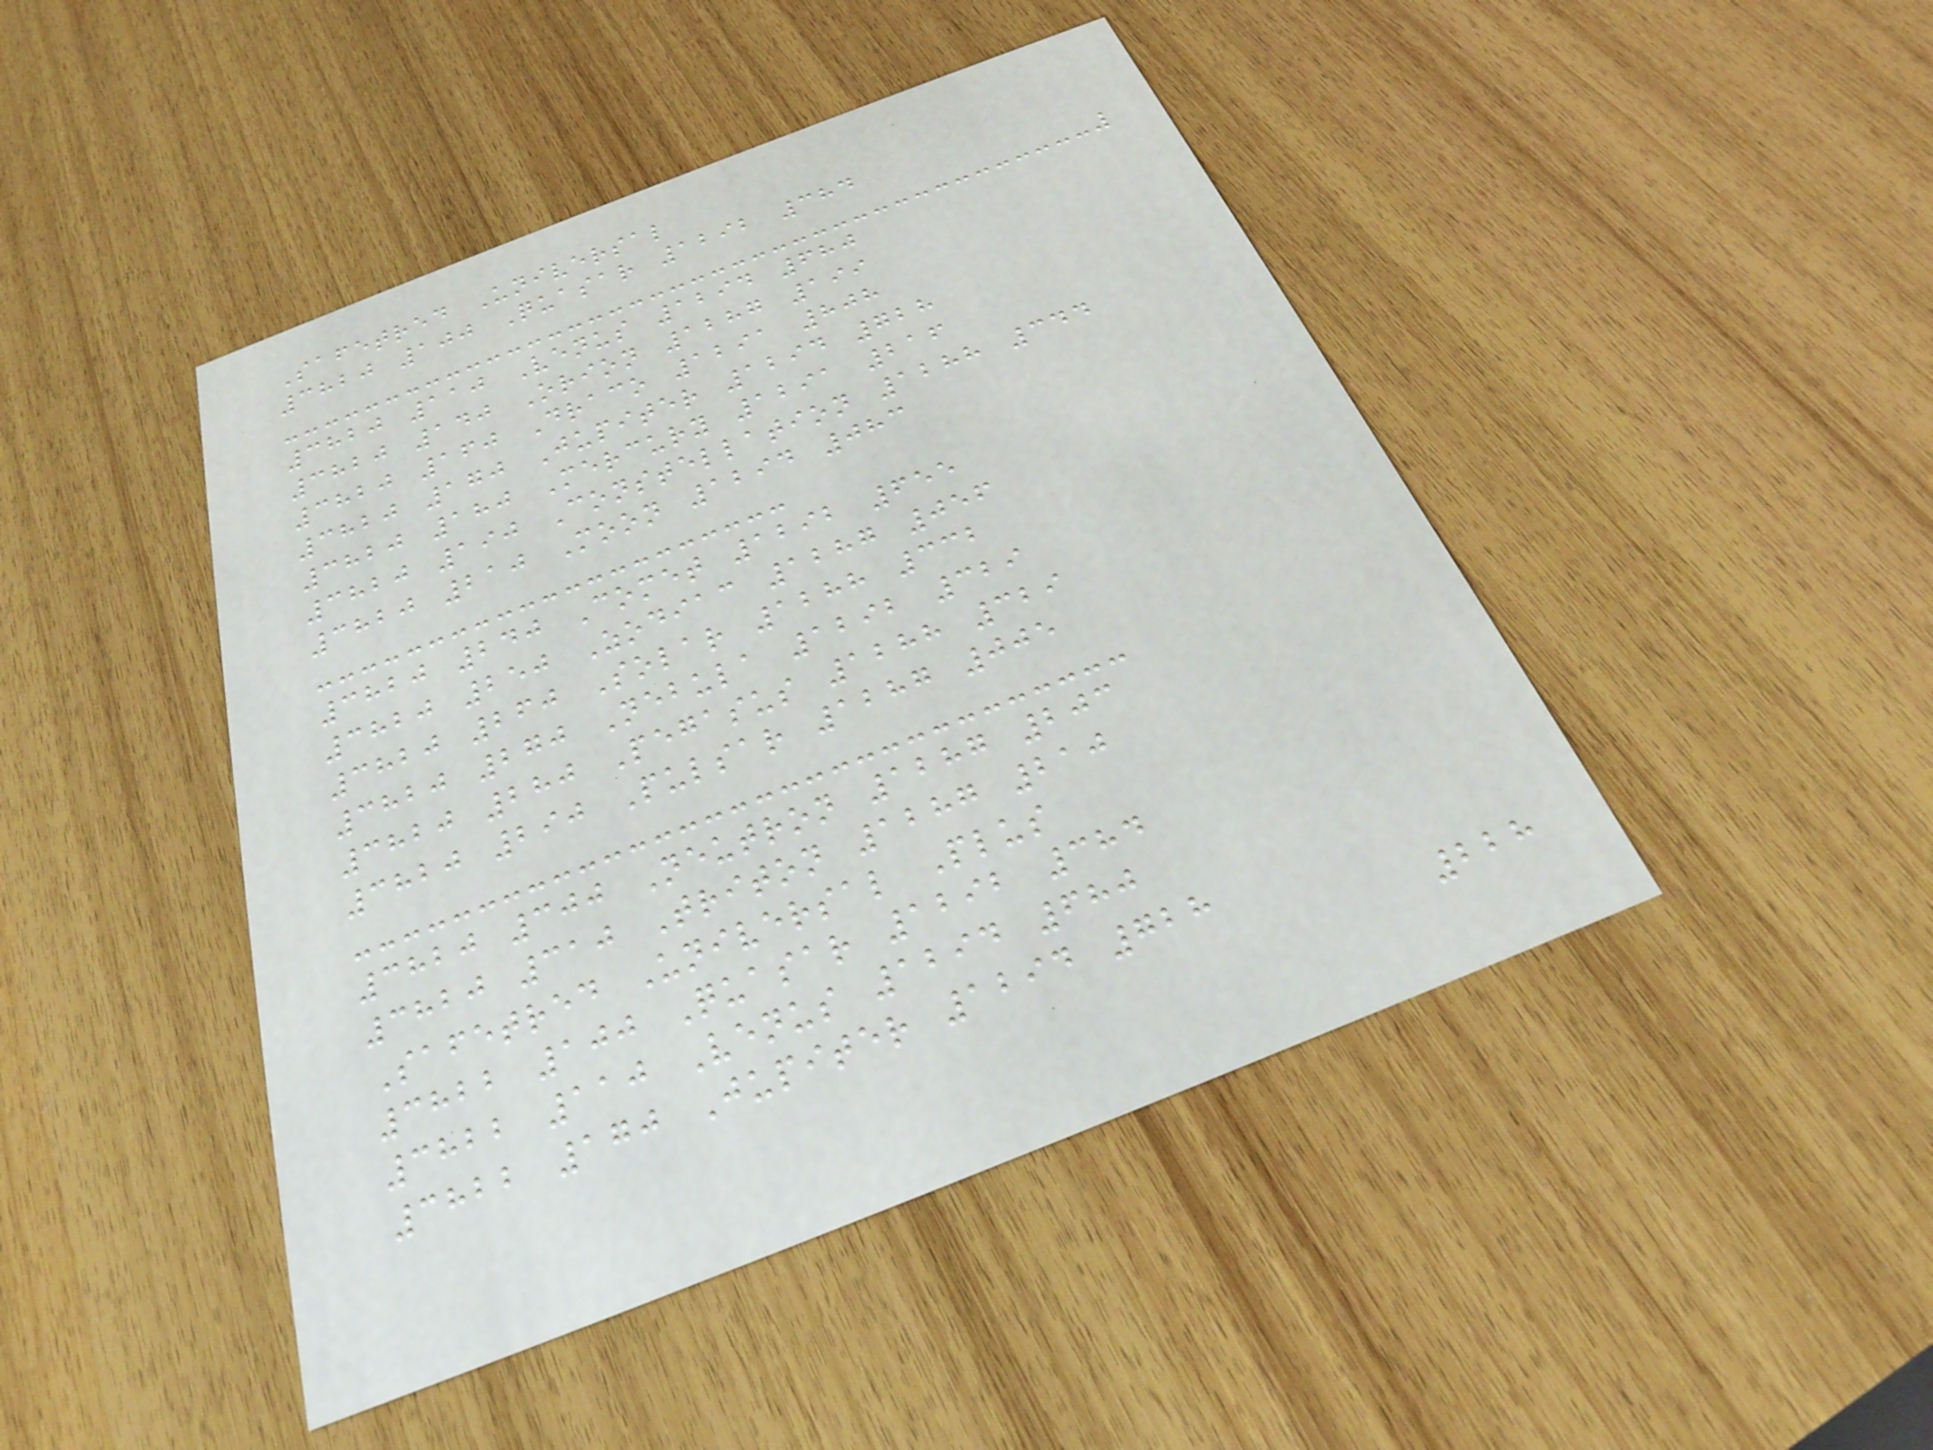Safetred Universal
3820 100 Quasar 1292 384
3820 110 Venus 1294 680
3820 140 Orion 1287 199
3820 160 Draco 1291 808
3820 170 Jupiter 1294 728
3820 180 Mercury 1291 216
3820 190 Constellation 1288 344
3820 210 Moon 1294 083
3820 240 Comet 1292 655
3820 250 Zodiac 1287 056
3820 260 Solar 1288 332
3820 270 Nebula 1292 329
3820 280 Pegasus 1288 329
3820 290 Pulsar 1287 005
3820 300 Neutron 1287 203
3820 310 Triton 1287 210
Safetred Universal Plus
3822 100 Quasar 1292 384
3822 110 Venus 1294 680
3822 170 Jupiter 1294 728
228
